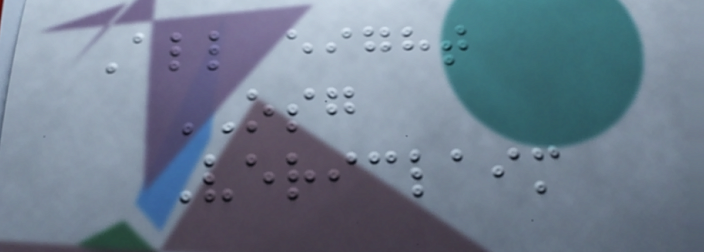All eight
OSG
Vericlaim
